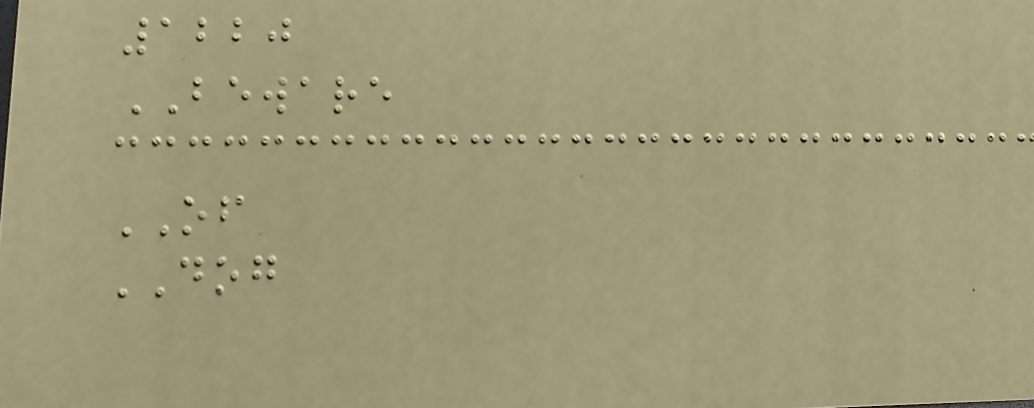1220
BEWARE
OF
DOG
